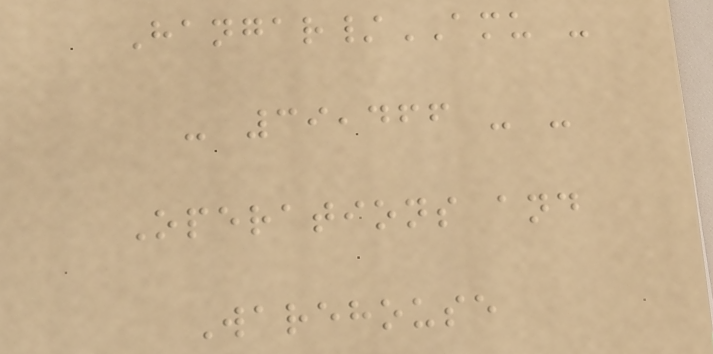Hangar/AMU -
- 39,466 - -
Operations and
Warehouse
